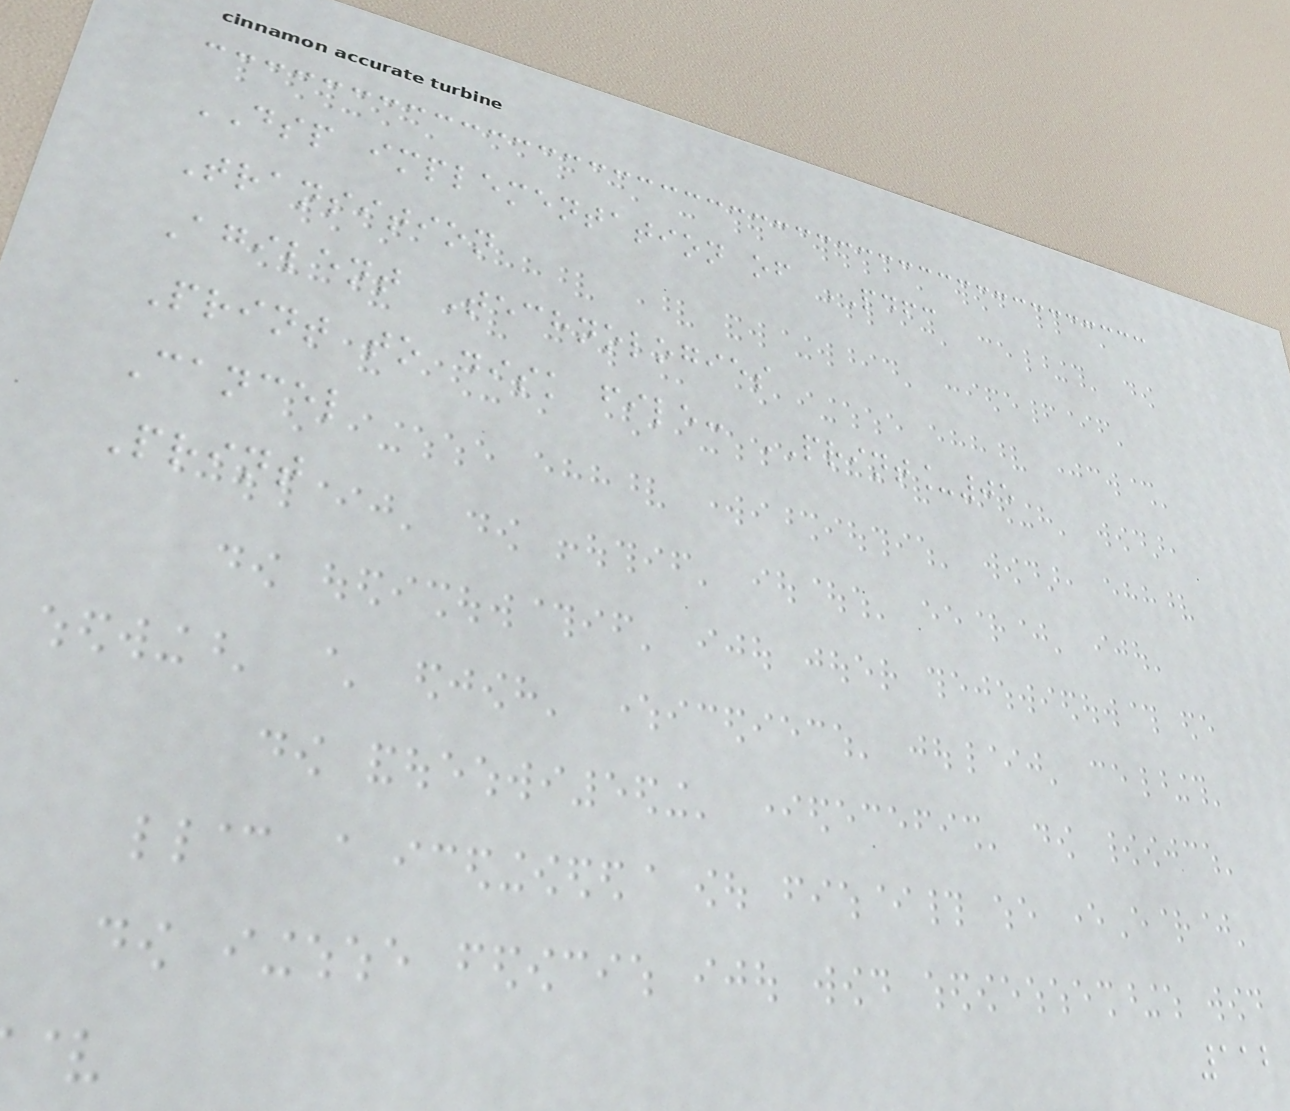DSP implementation of PDFC
Transition
Agilent Technologies
Print to disk file: PRINT_05
Cancel
Print
112
